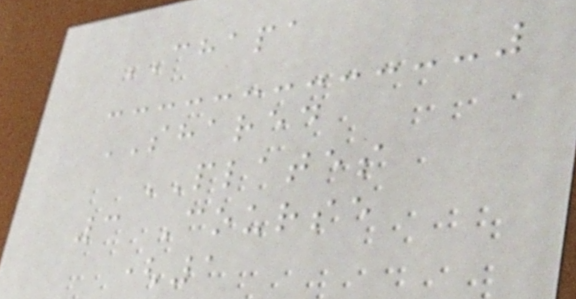CHAPA
SHARED
PLATES
3 Course
(1
